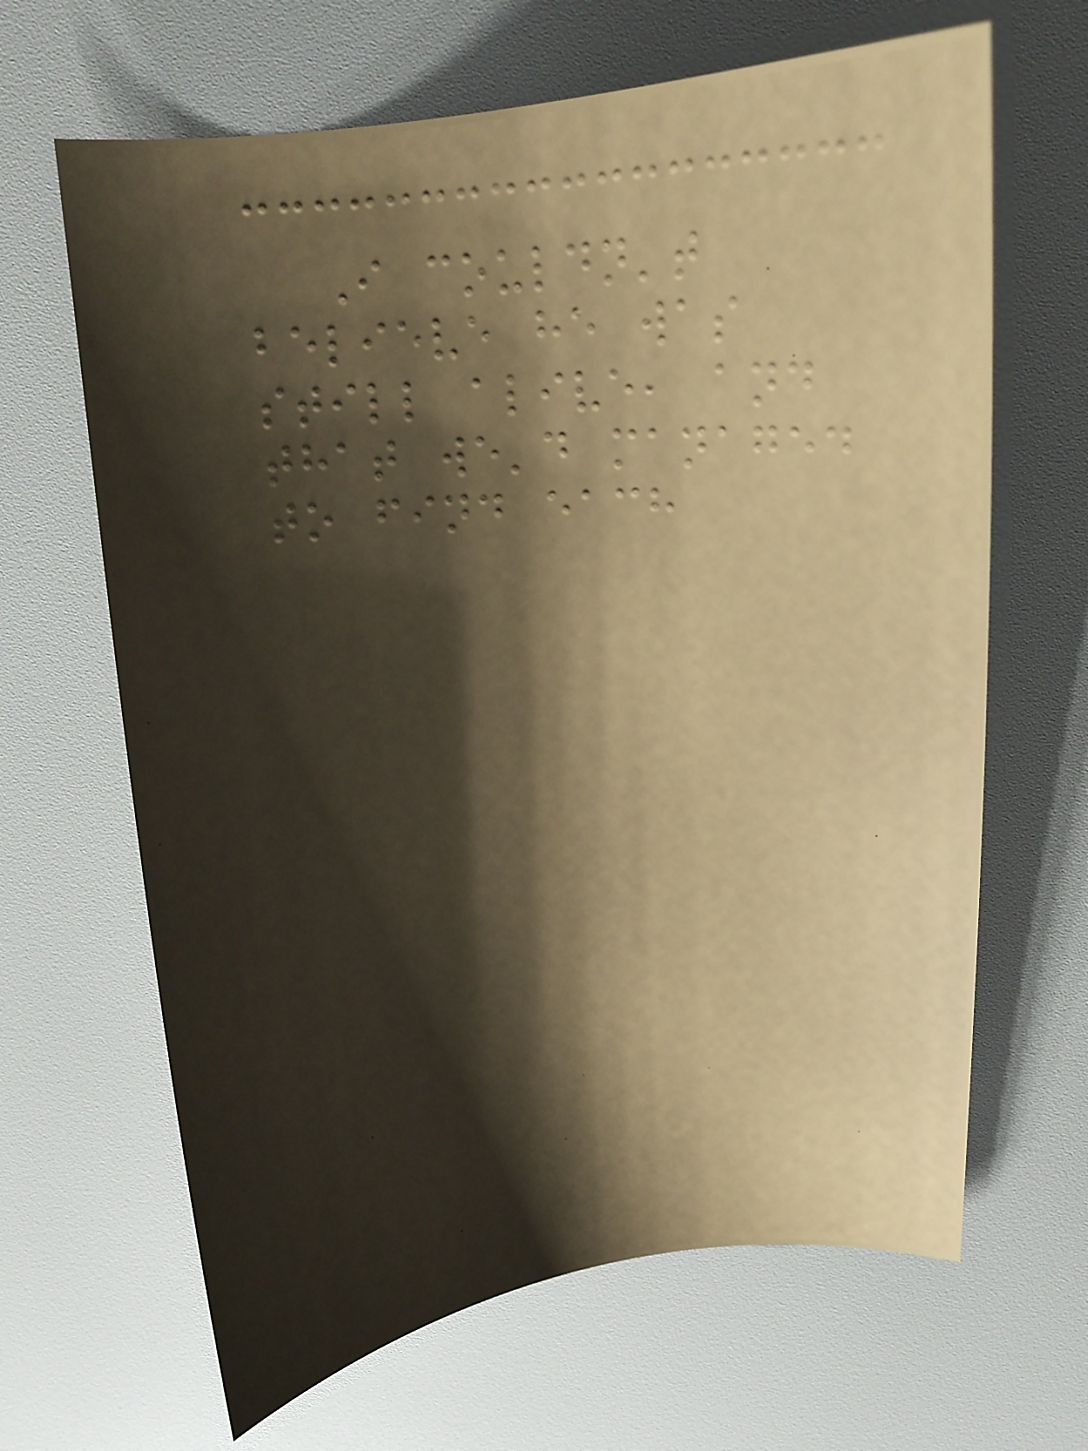I couldn't
believe he was
still alive, and
that we'd managed
to find each
